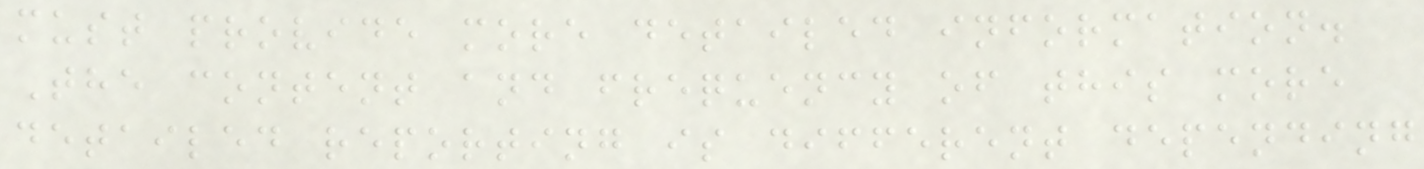must provide more detailed information.
The content and frequency of this more
detailed reporting is different depending
